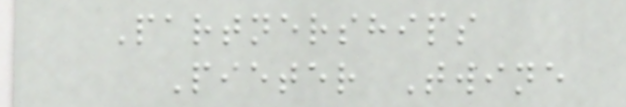Partnerships
Pieter Twine
